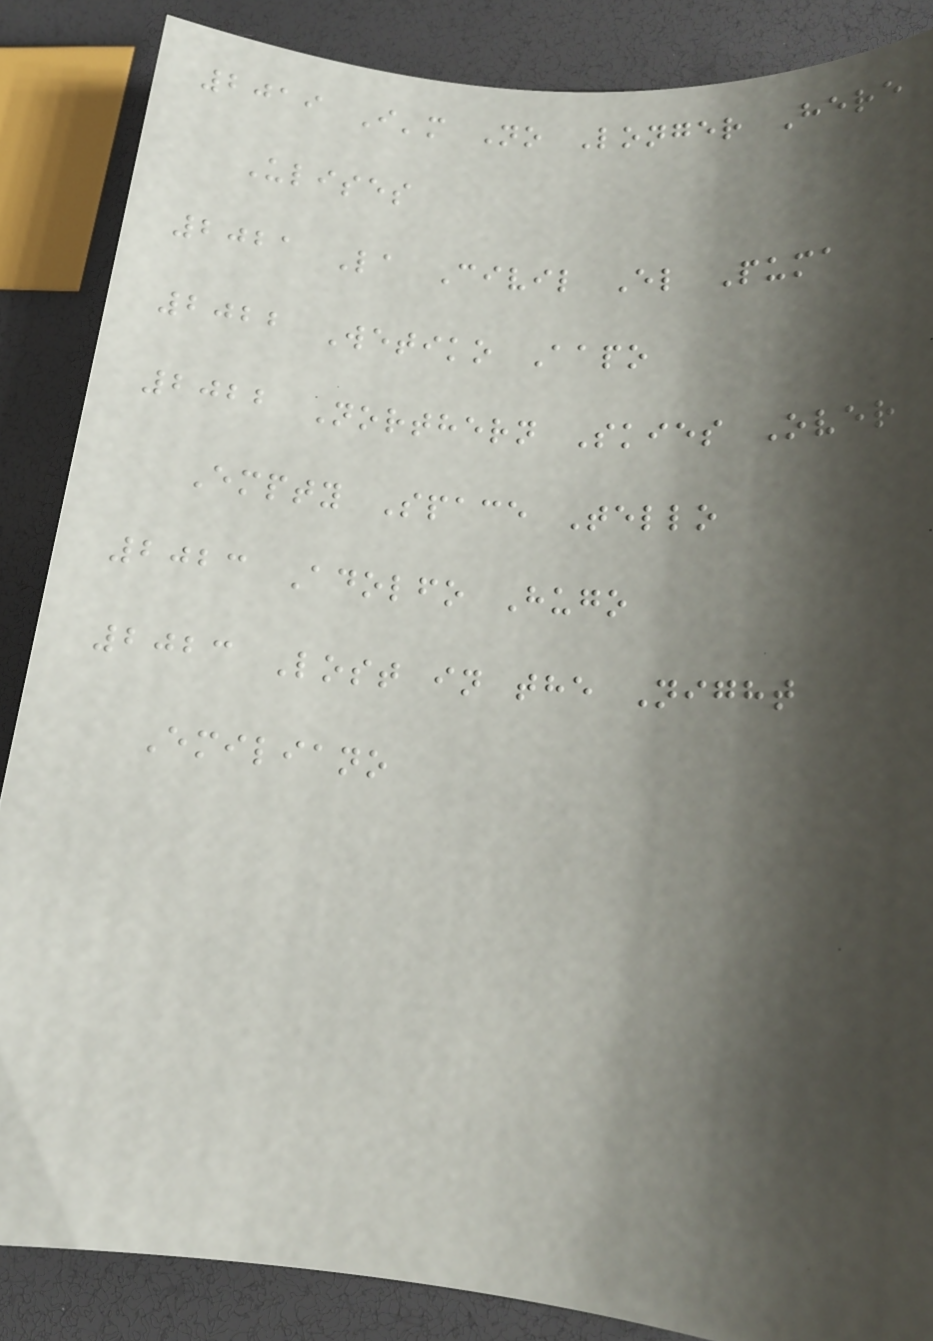2019 I'm No Longer Here
Ulises
2021 La Civil El Puma
2022 Wetiko Aapo
2022 Northern Skies Over
Empty Space Tello
2023 Adolfo Hugo
2023 Lost in the Night
Emiliano
